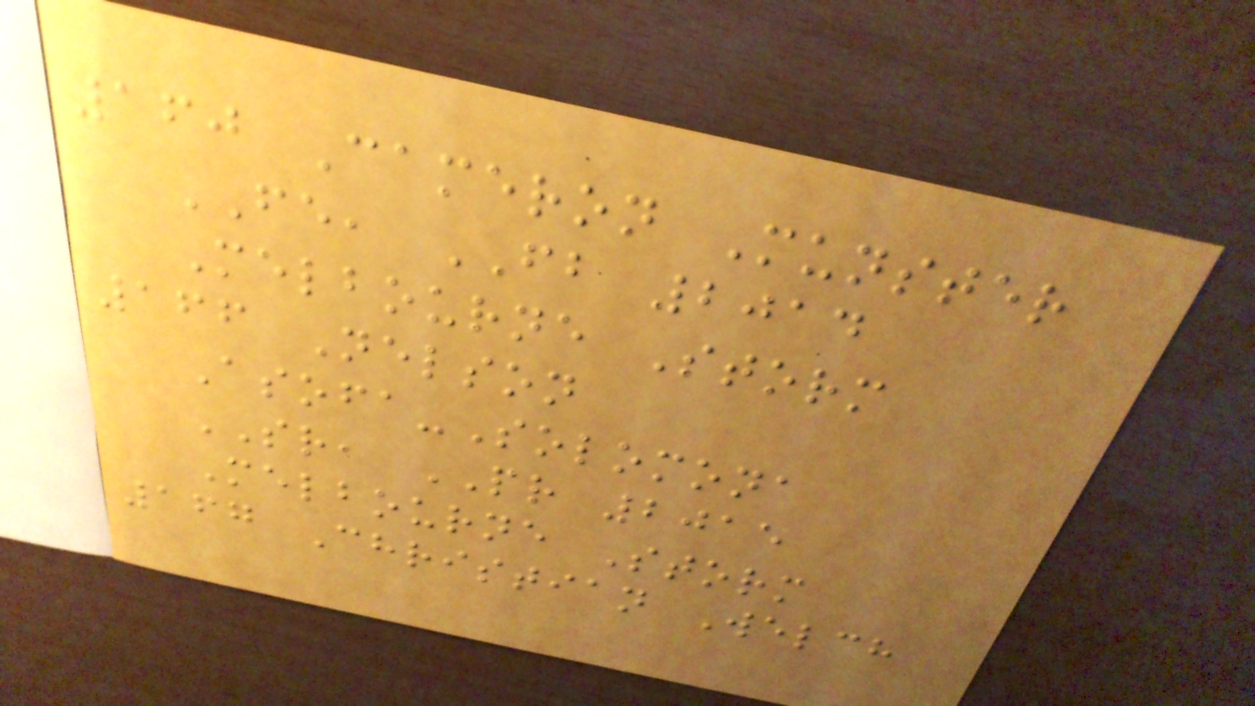160 Cameron Munster
FE, FB 2014
Melbourne Storm
166 Nelson
Asofa-Solomona
SR, PR 2015
Melbourne Storm
167 Christian Welch
